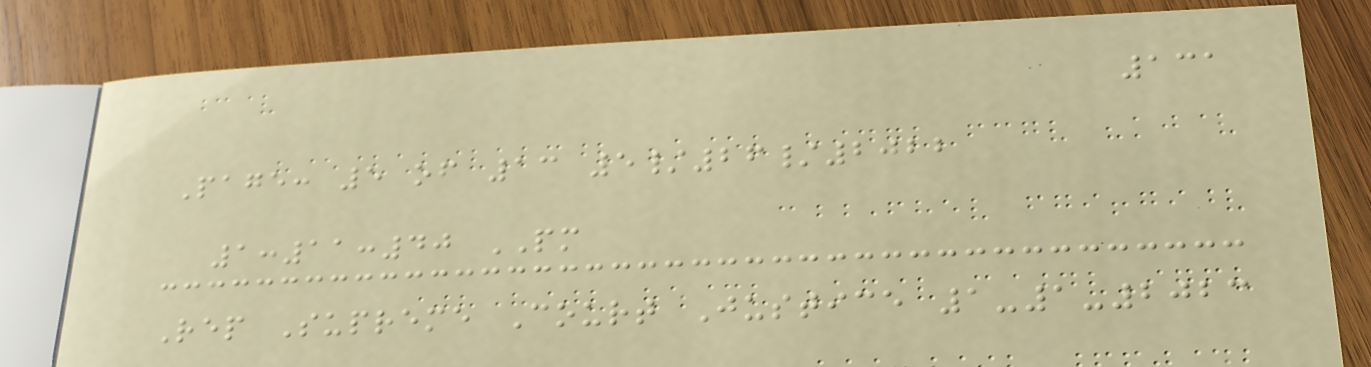131
Page: 5 of 13 5/26/2022
1:11:40 PM
Rep Supreme Court Justice 1-1-2023
